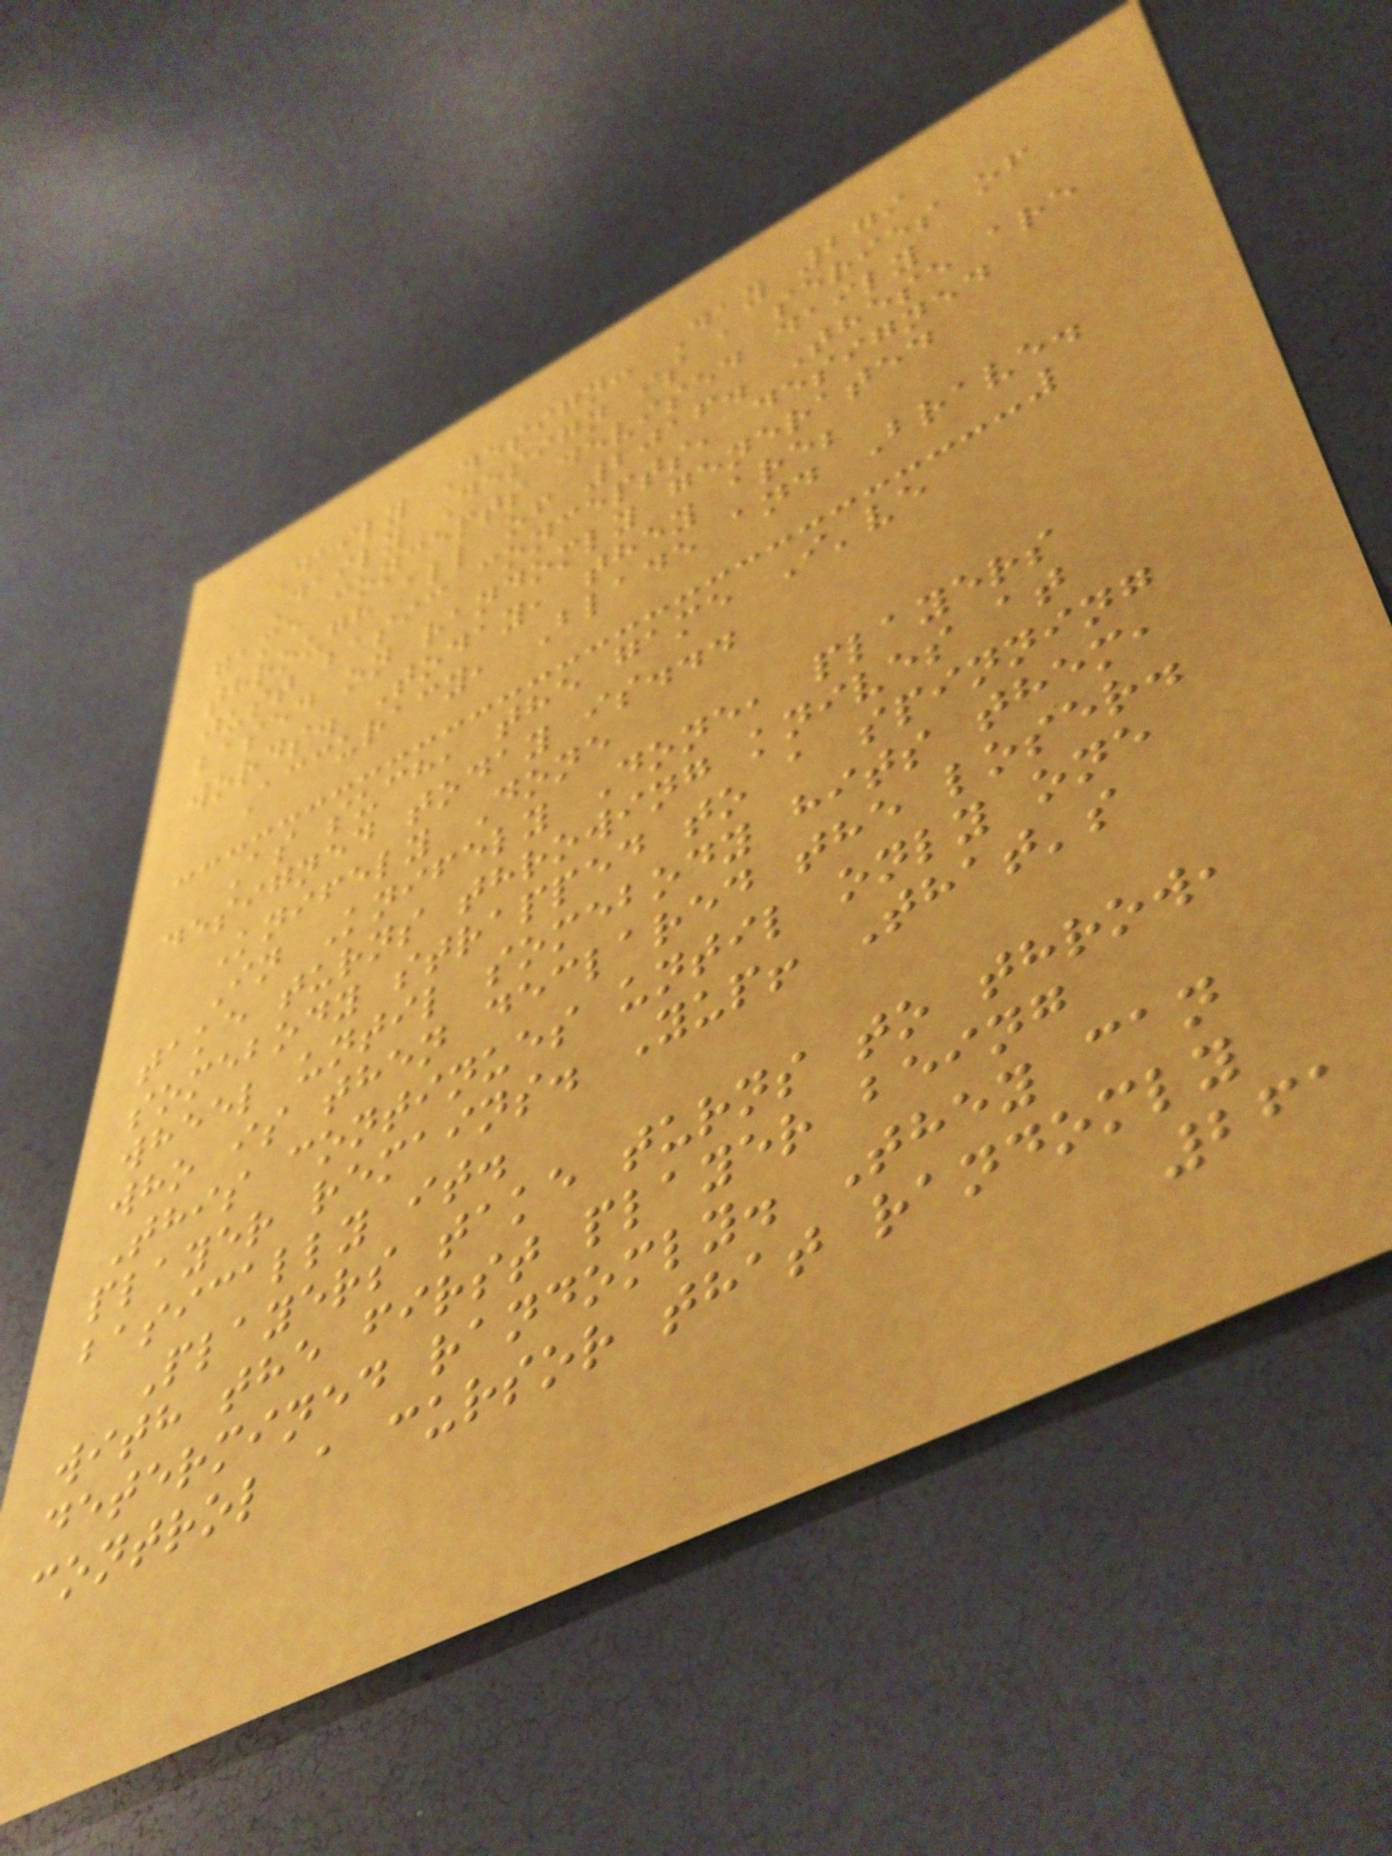Daily Design: Day 279
Daily Design is a series of
game concepts devised daily
through all of 2016. These are
just basic concepts, designed
based on randomly generated
words. Today, they are;
Accuracy, Blade and Brave.
As such, the game I've
designed today is...
Knifely Done
In Knifely Done, players
take turns throwing knives at
somebody strapped to a spinning
wheel until somebody hits them,
who is then declared the loser.
This continues until only one
player remains. Yup! That's
basically it.
Players take turns to throw,
with the first player being
determined randomly. They can
control a cursor that randomly
261
